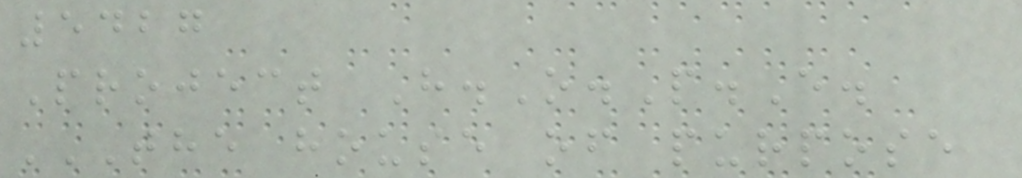5427
Project H.O.P.E.
THE HOUSE OF PURPOSE
